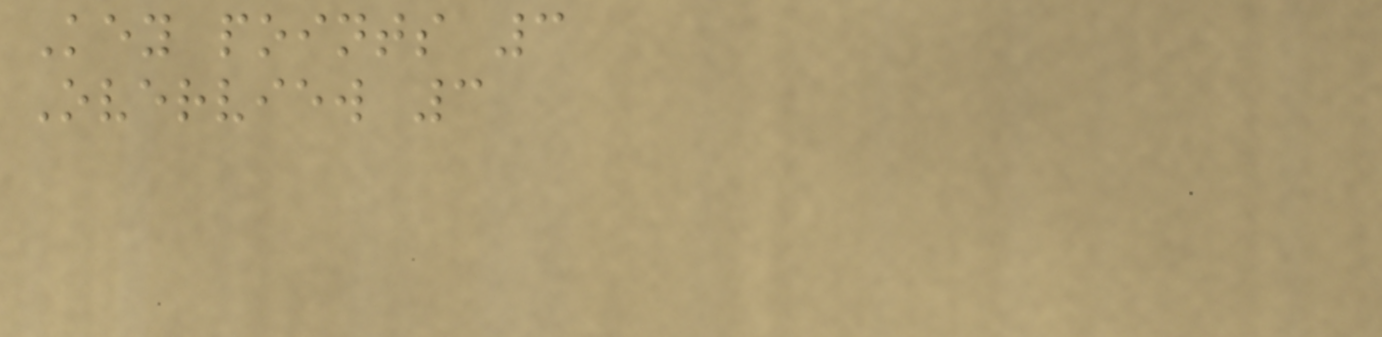Key points 3
Overview 3
